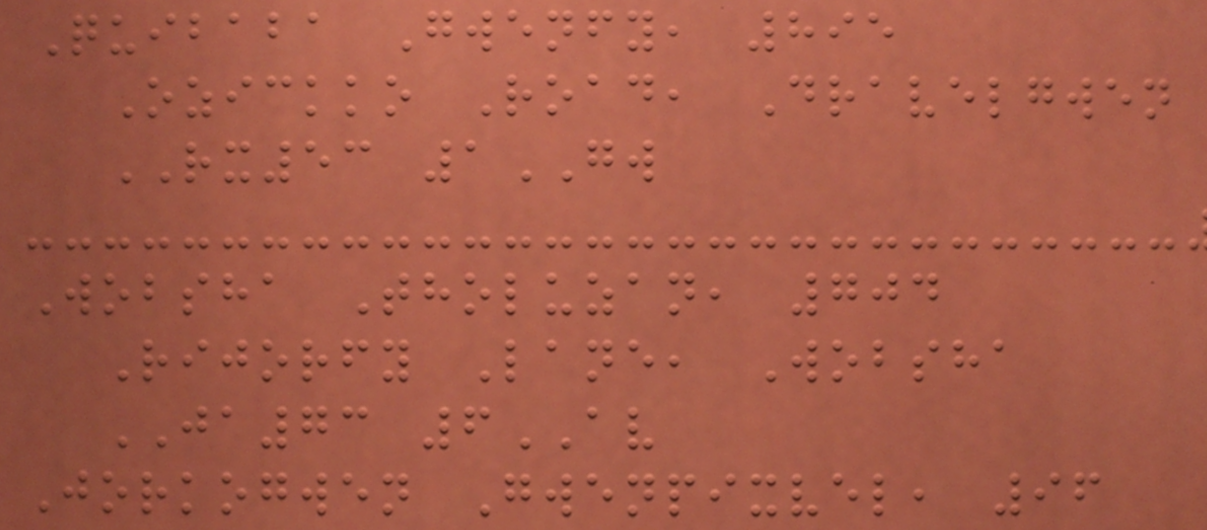Quibaba Gwenfy, 895
Ozickko Road, Dravelgwen
RX53 1GW
Wobsha Tholuzan, 704
Rijorfy Lane, Wobsha
JA73 6AV
Jorkogwen Gwenpixvel, 96
